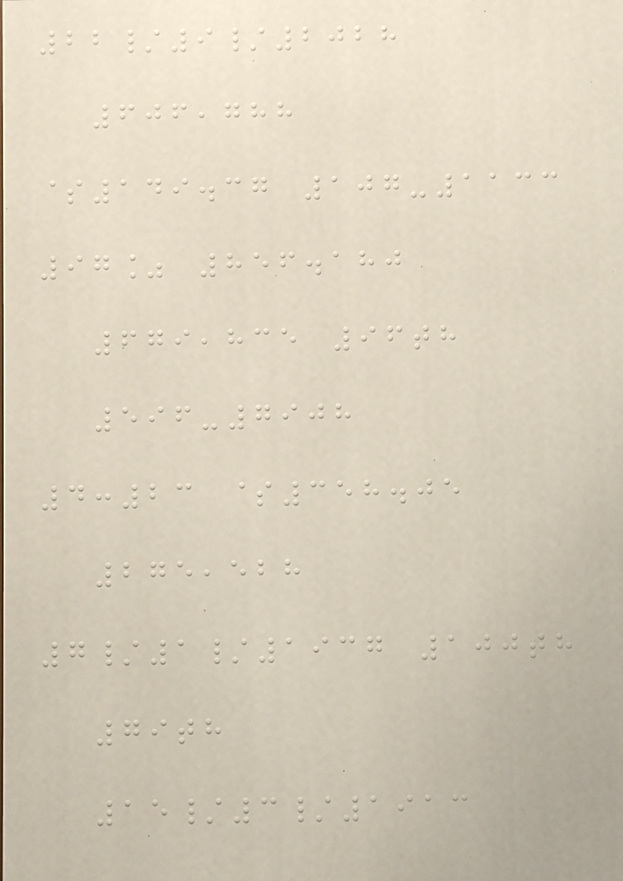22/9/2028
606,788
$149.37 107-1133
97% 856.180
679,835 96th
596-7908
4:23 $358.05
275,528
7/1/1937 100th
79th
15/3/1913
